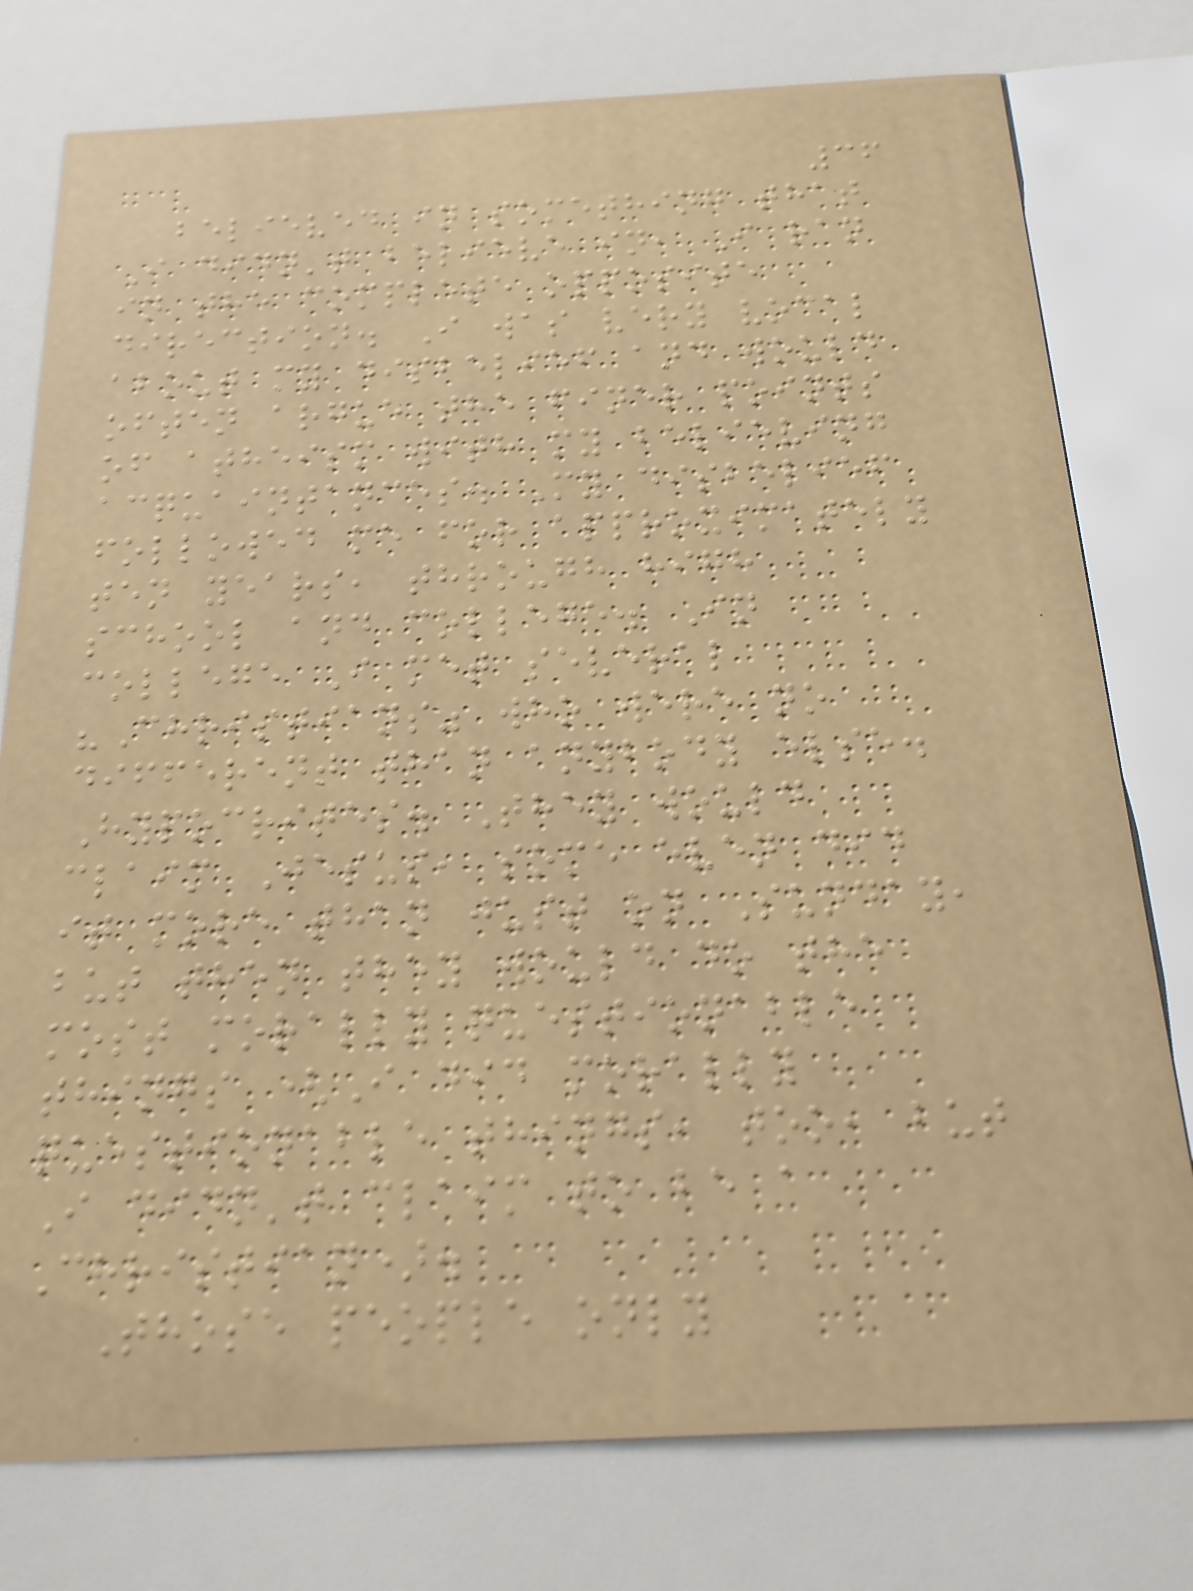36
believed in something that
I didn't believe in, I ran
in the complete opposite
direction. I was very vocal
about my disbelief and would
often argue the finer points
of atheism with my believing
acquaintances. My disbelief
followed me for approximately
ten years, through high
school and college. In
college I met several
"Christians" who were no
different than anybody else.
Hypocrites. They would
claim Jesus, some even did
it more than just on Sunday,
but then they would do the
most morally questionable
things (I did morally
questionable things, too, but
I didn't claim to be a
Christian).
Those people only
